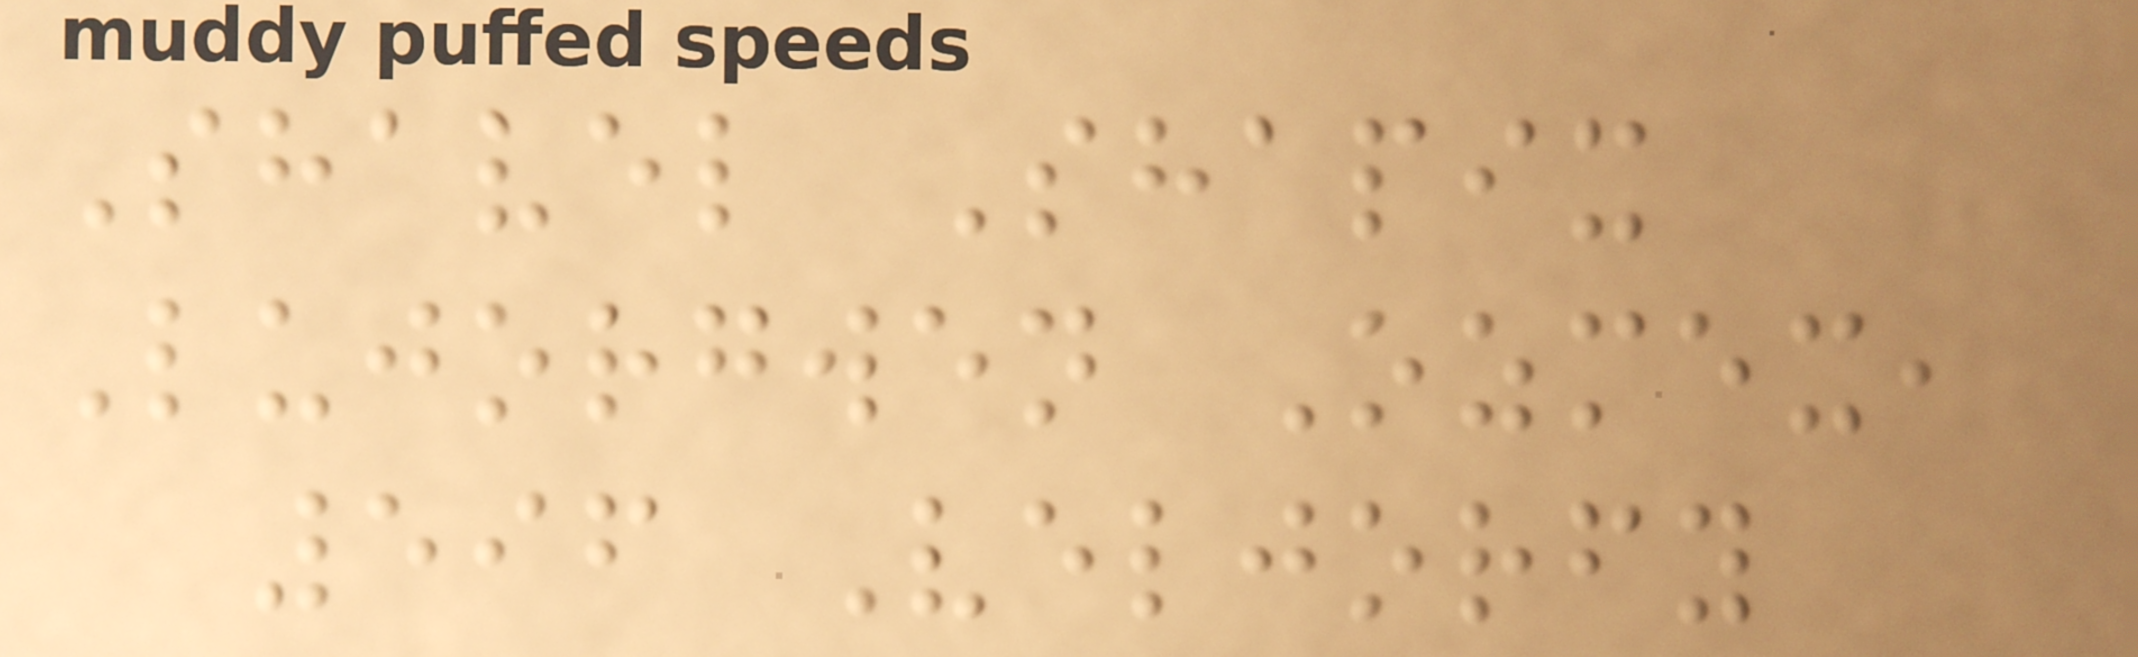Shavel Shapix
Lujorgwen Ozmex,
596 Veljorfy
